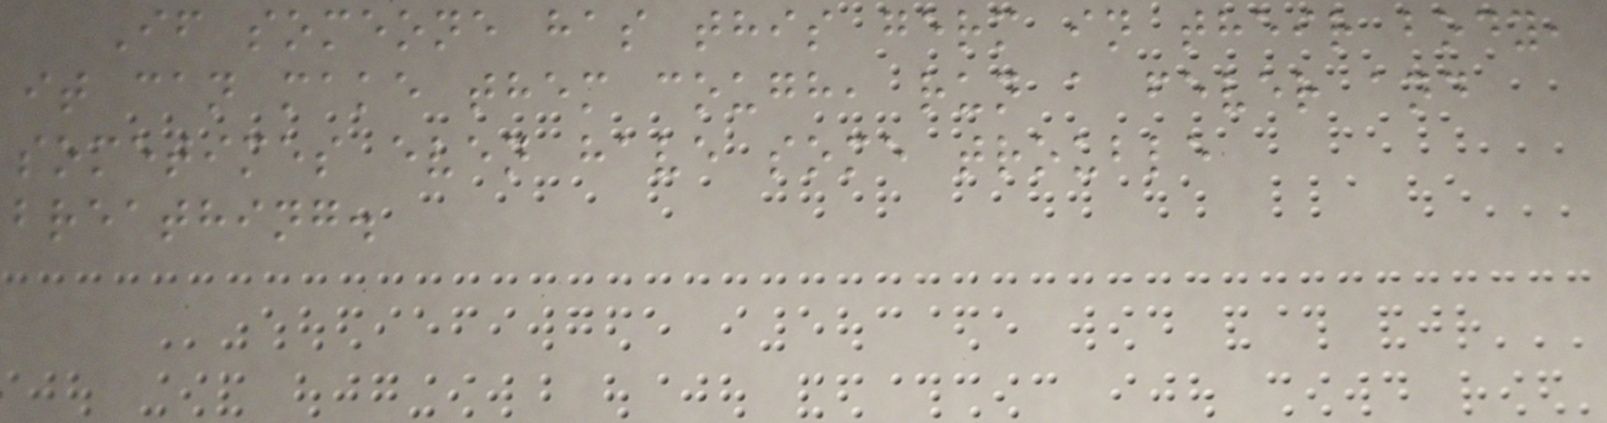If someone has this germ in their body,
it can make them cough, run a fever and
sometimes even have some trouble
breathing.
